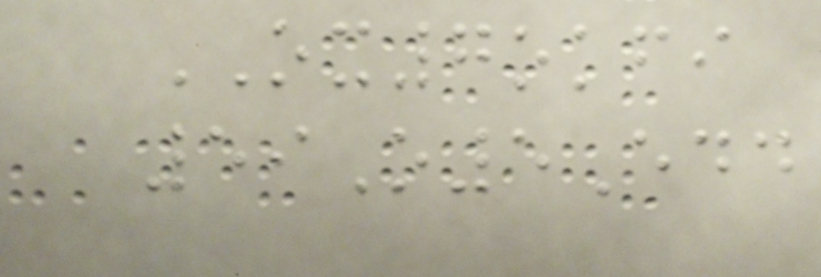OX7okfi
59O5Edd
